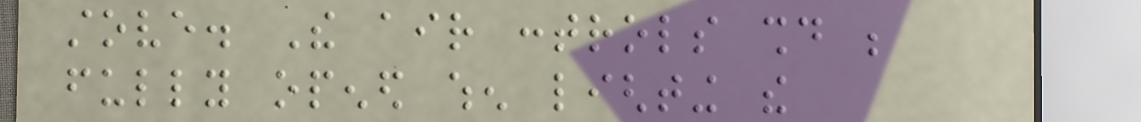stove. The air controls should be
fully opened when lighting the
